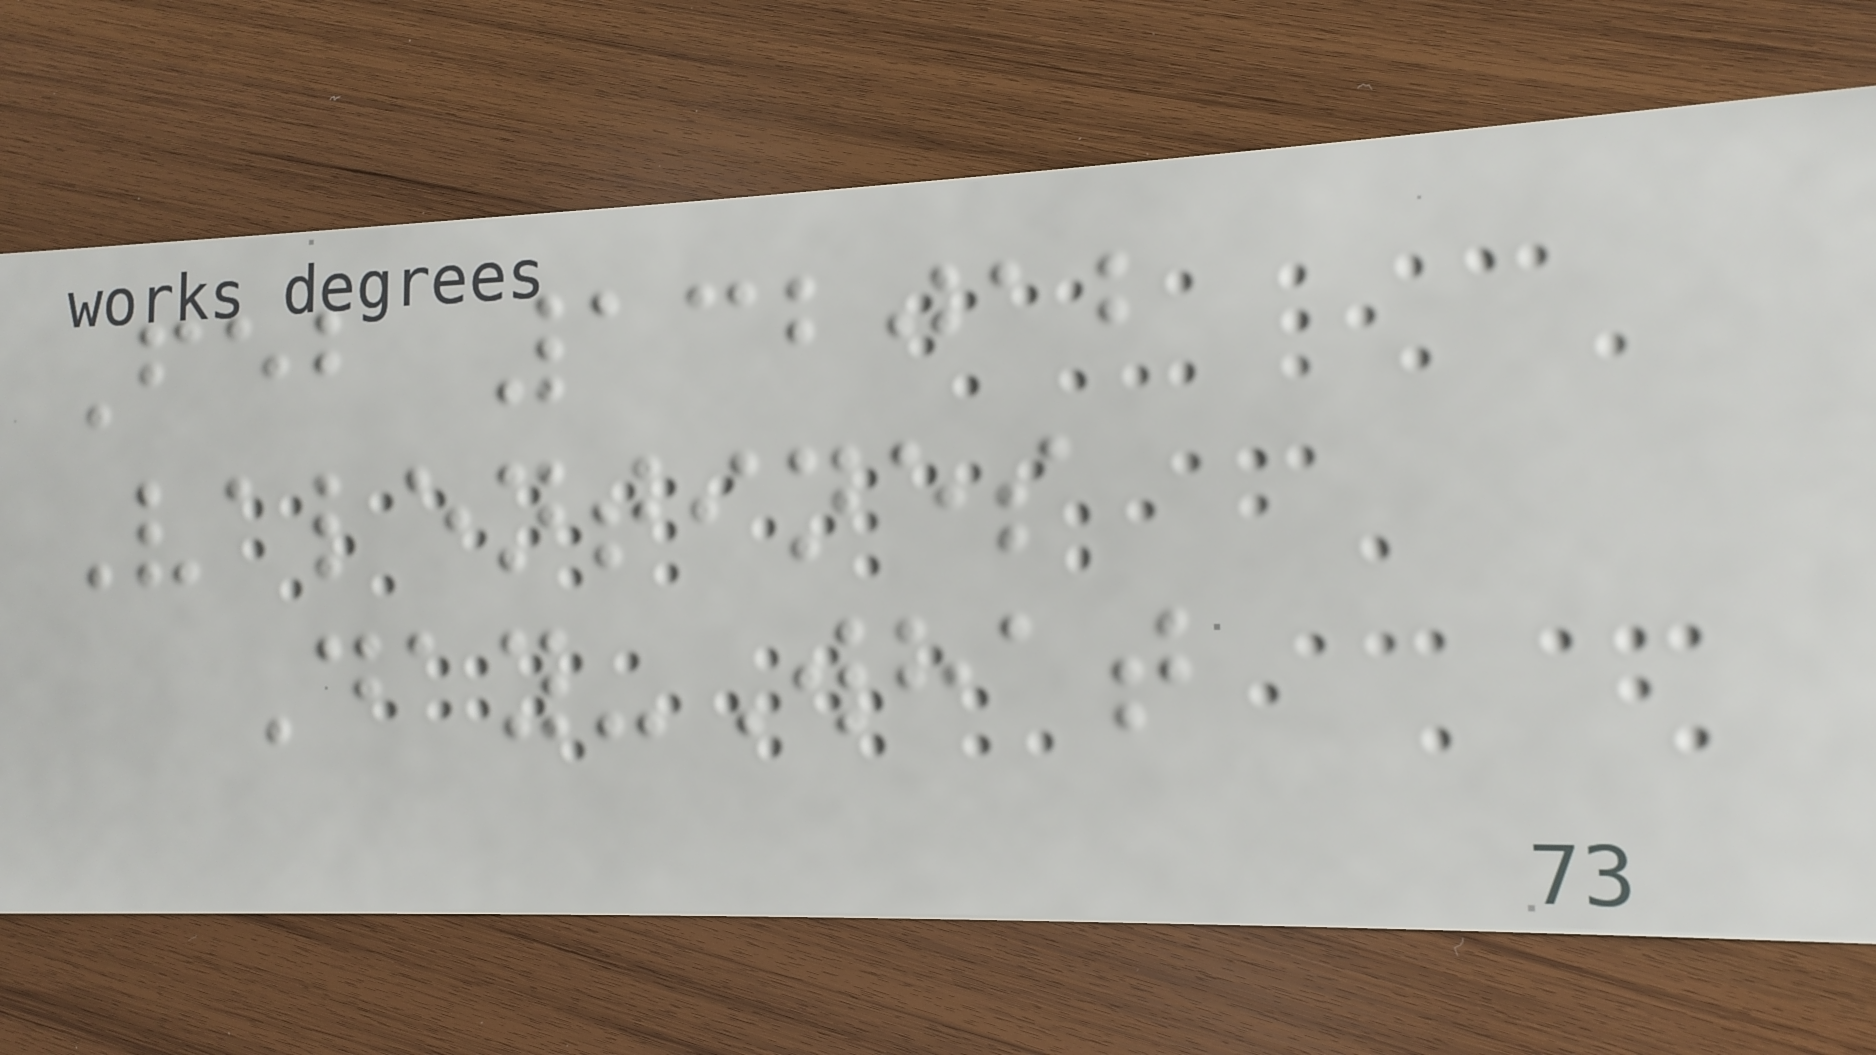Feb 132012
Valentines
Day-What
